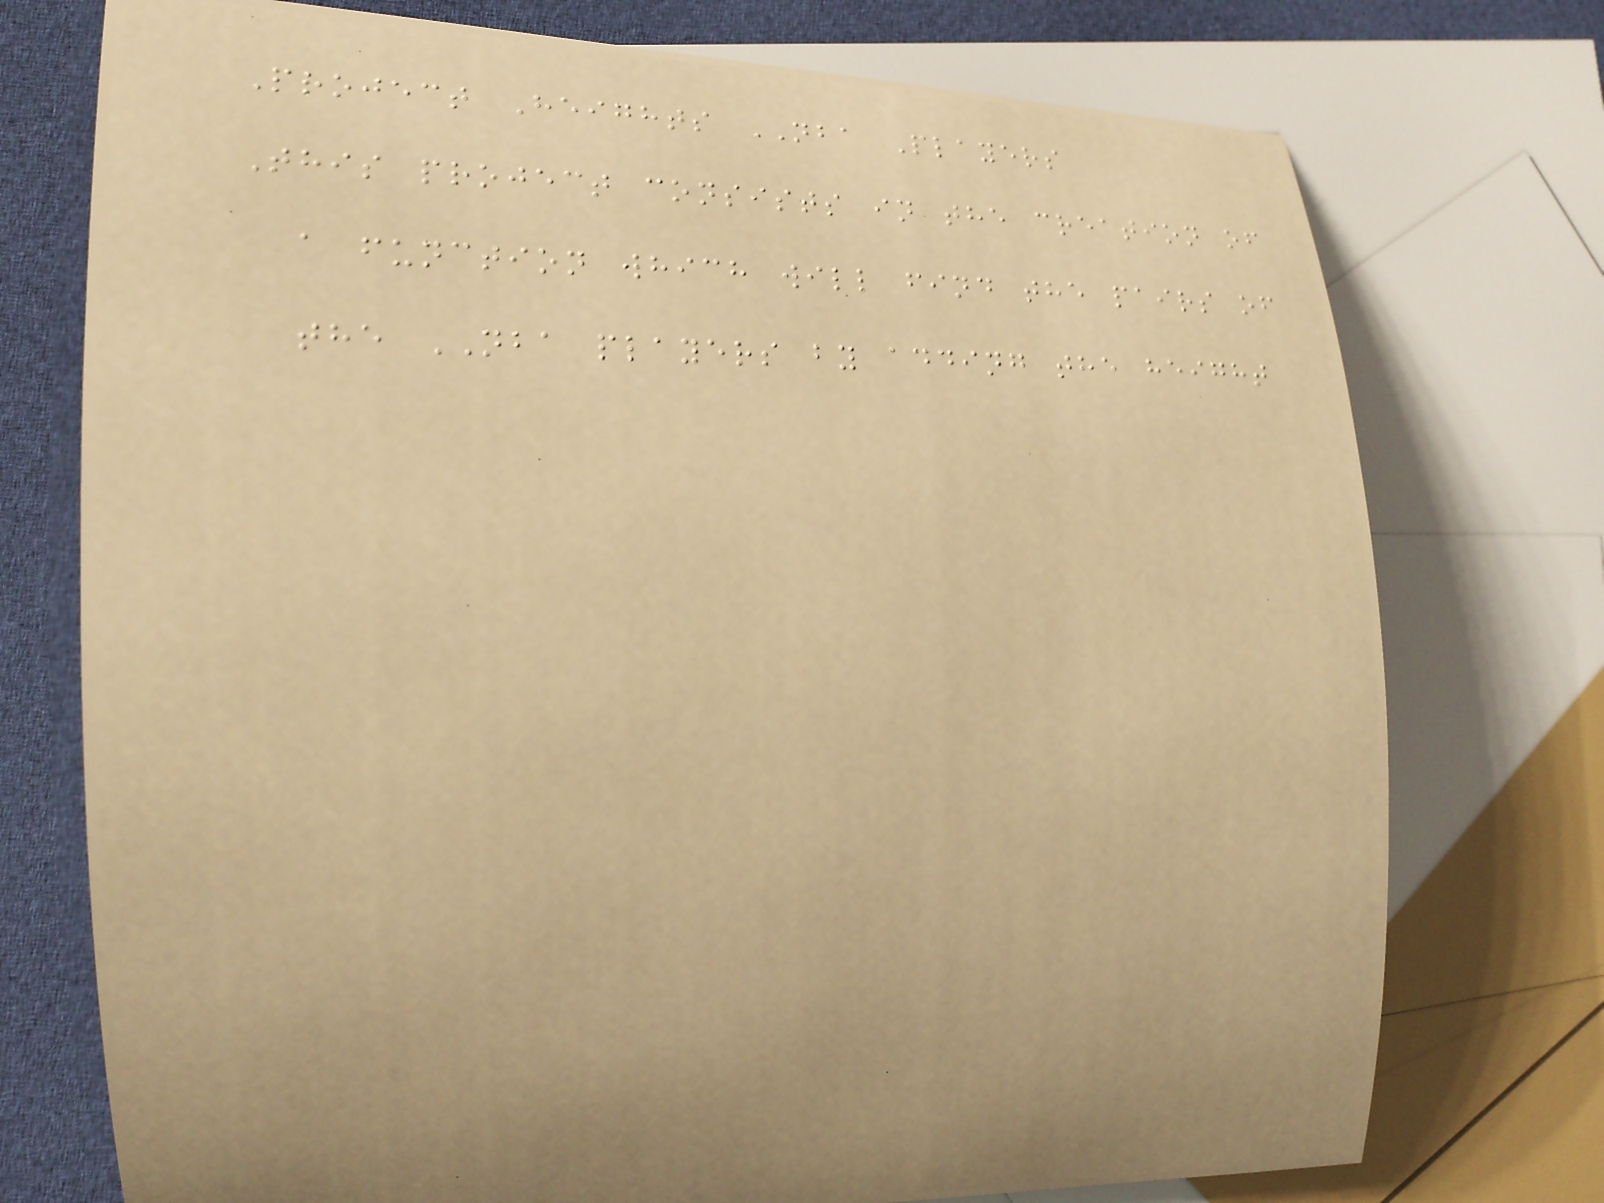Project Heights NBA Players
This project consists in the creation of
a function which will find the pairs of
the NBA players by adding the height
